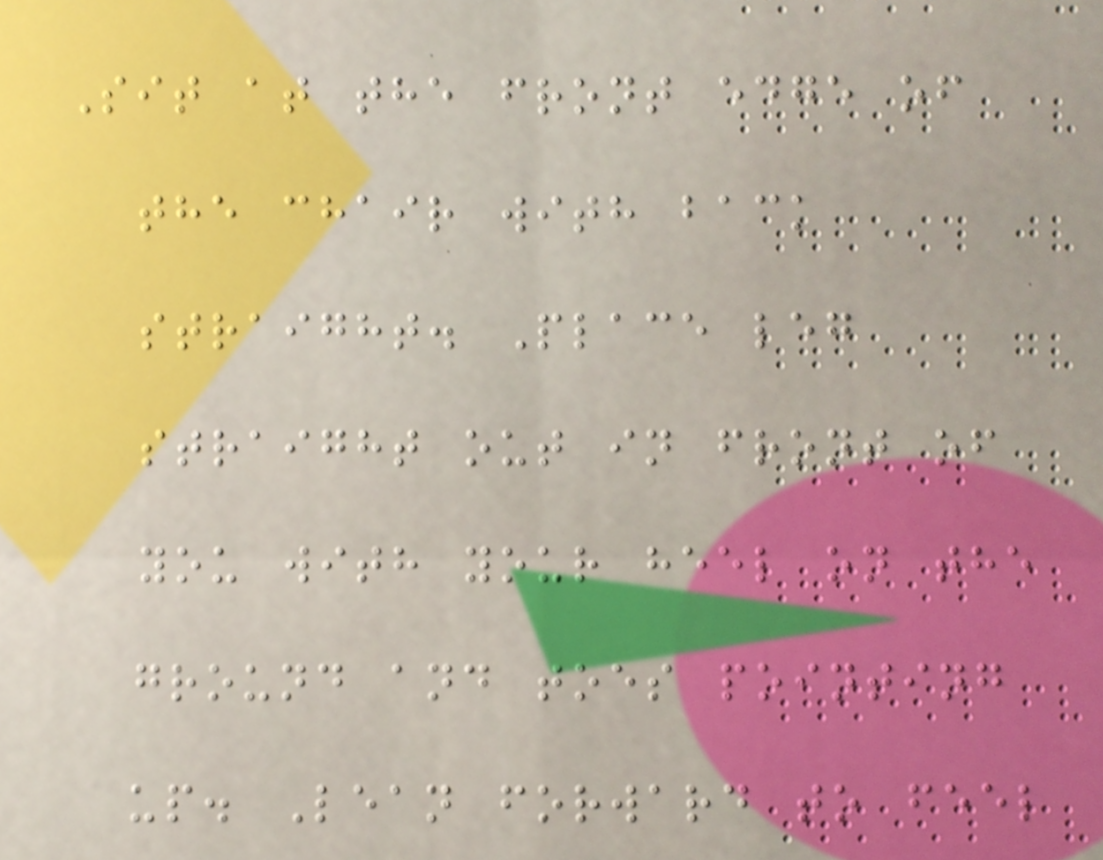Sit at the front edge of
the chair with back
straight. Place leg
straight out in front of
you with your heel on the
ground and toes pointing
up. Lean forward to feel
